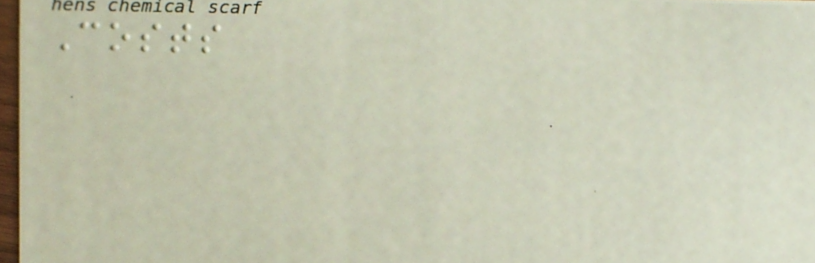Costs
